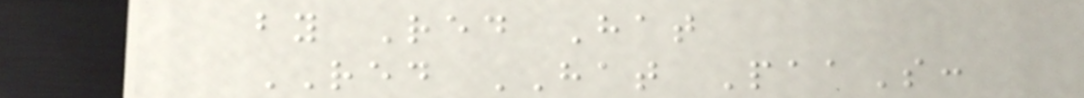by Red Hat
RED HAT PaaS:
